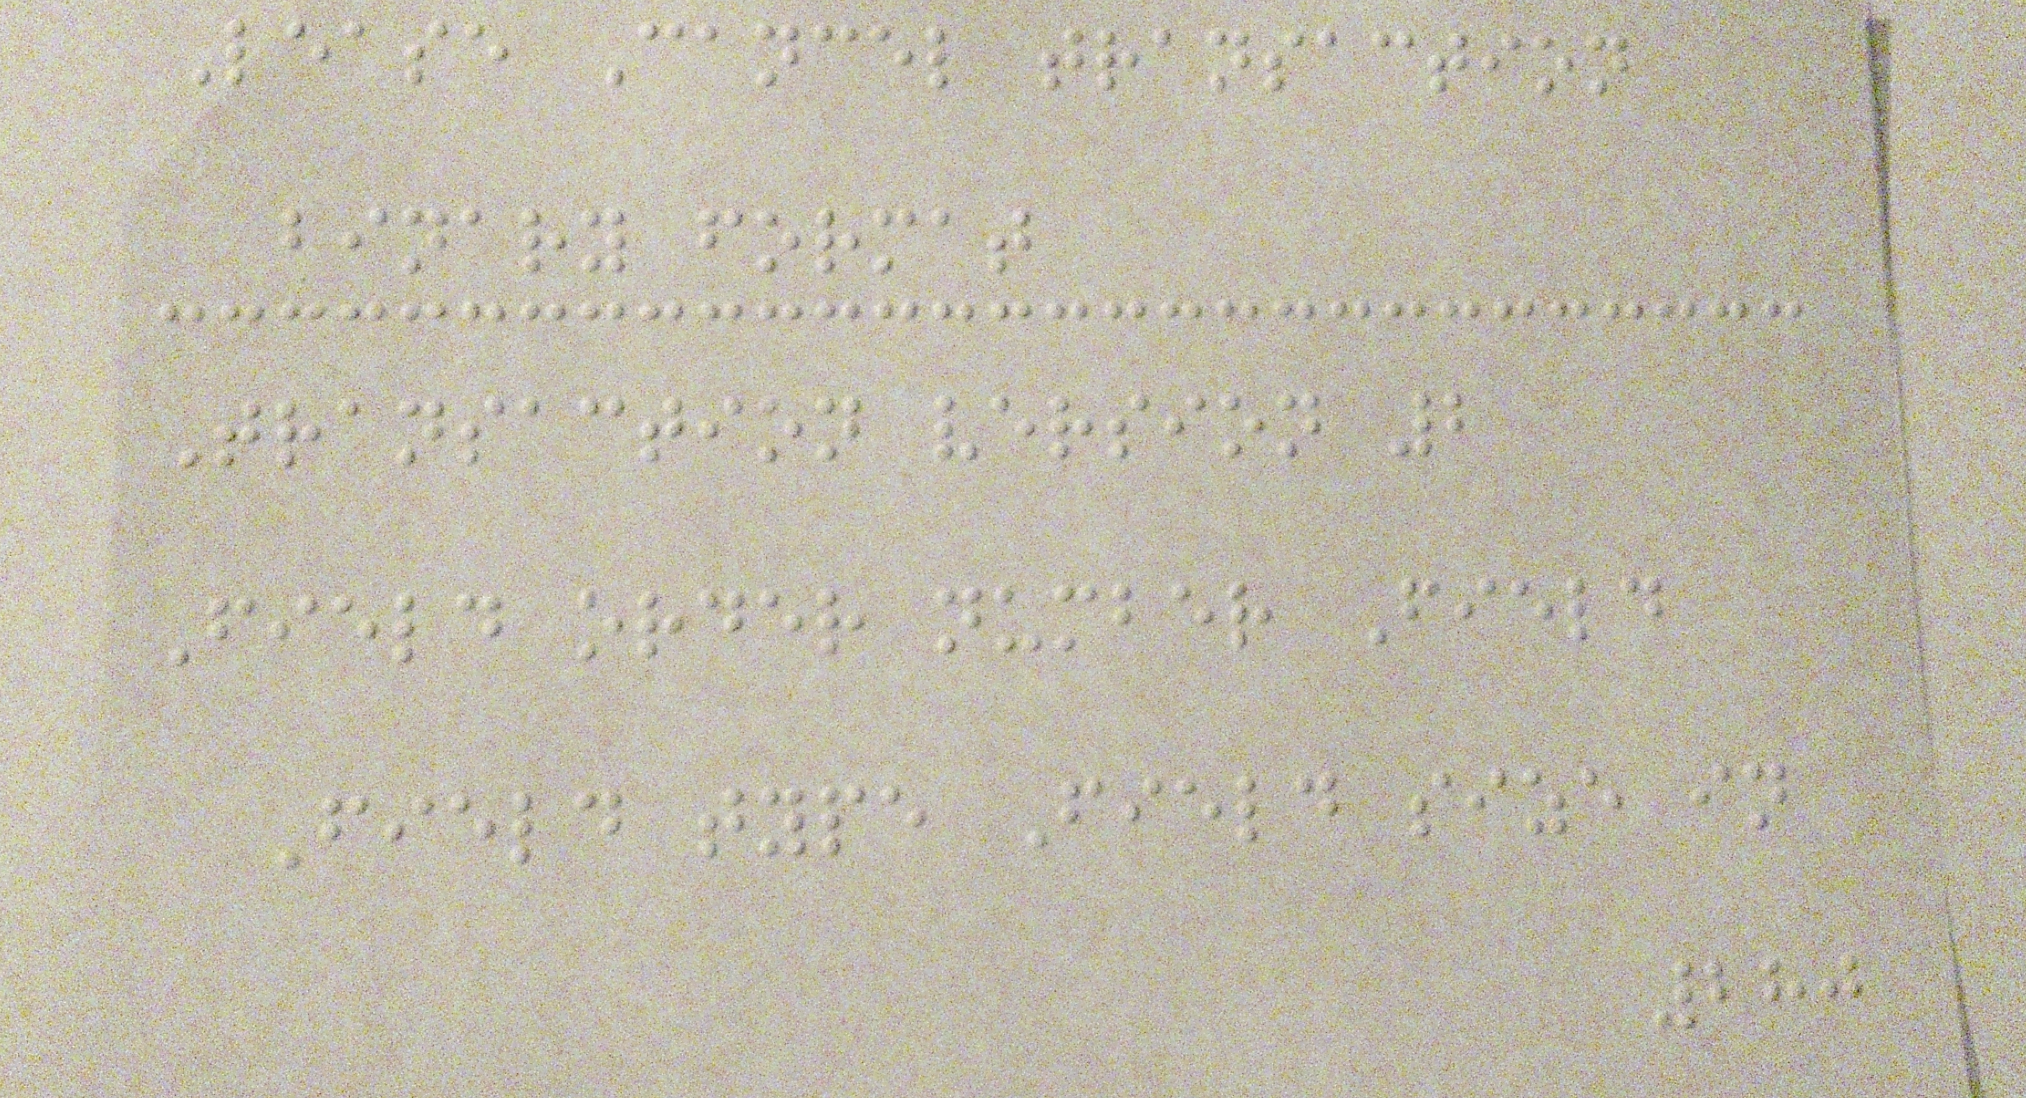Lease Cancel transaction
binary format
Transaction version 2
Field order number Field
Field type Field size in
280
